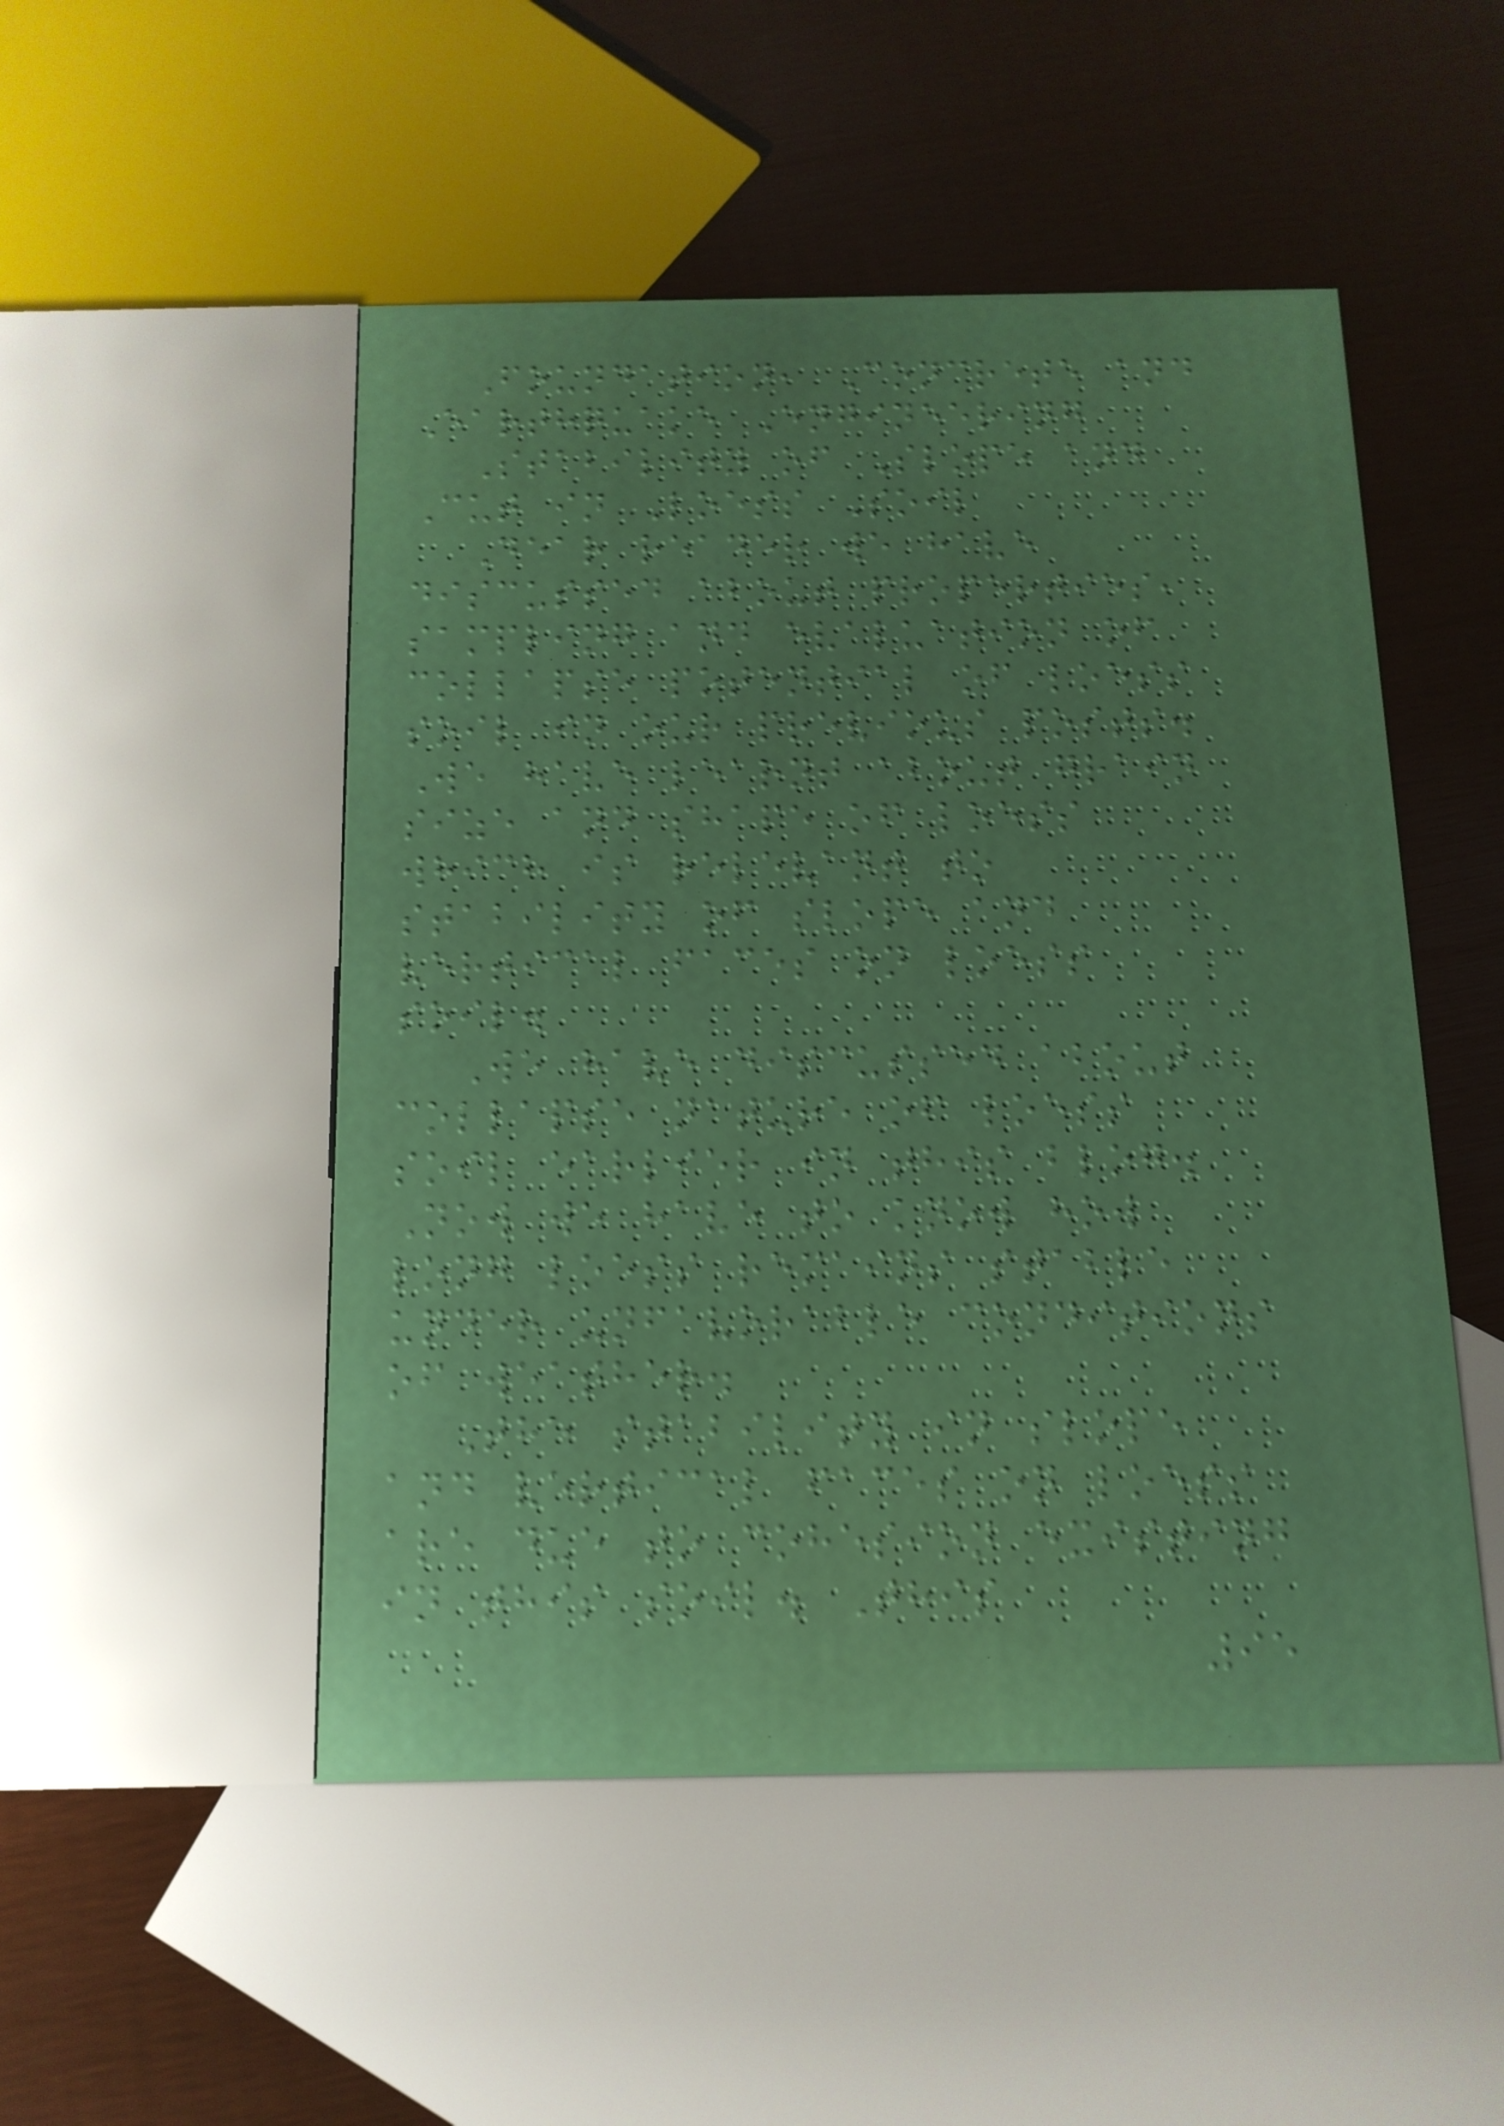Foundation, Concrete and
Earthquake Engineering
Stability of Slope and
Cut in Loess Soil
Dear reader we have
discussed about properties,
sampling and evaluation of
collapse potential of loess
soil in our previous posts.
We have learnt about grain
size and shape of loess
which is relevant to
stability of slope and
vertical faces on loess
soil.
We have discussed about
collapse nature of loess
soil earlier in this blog.
Now we have to know how
long loess remains stable
under unfavorable conditions
of weather.
The stability in slope
and vertical faces on loess
are due to cohesion existing
in this soil. This
95
